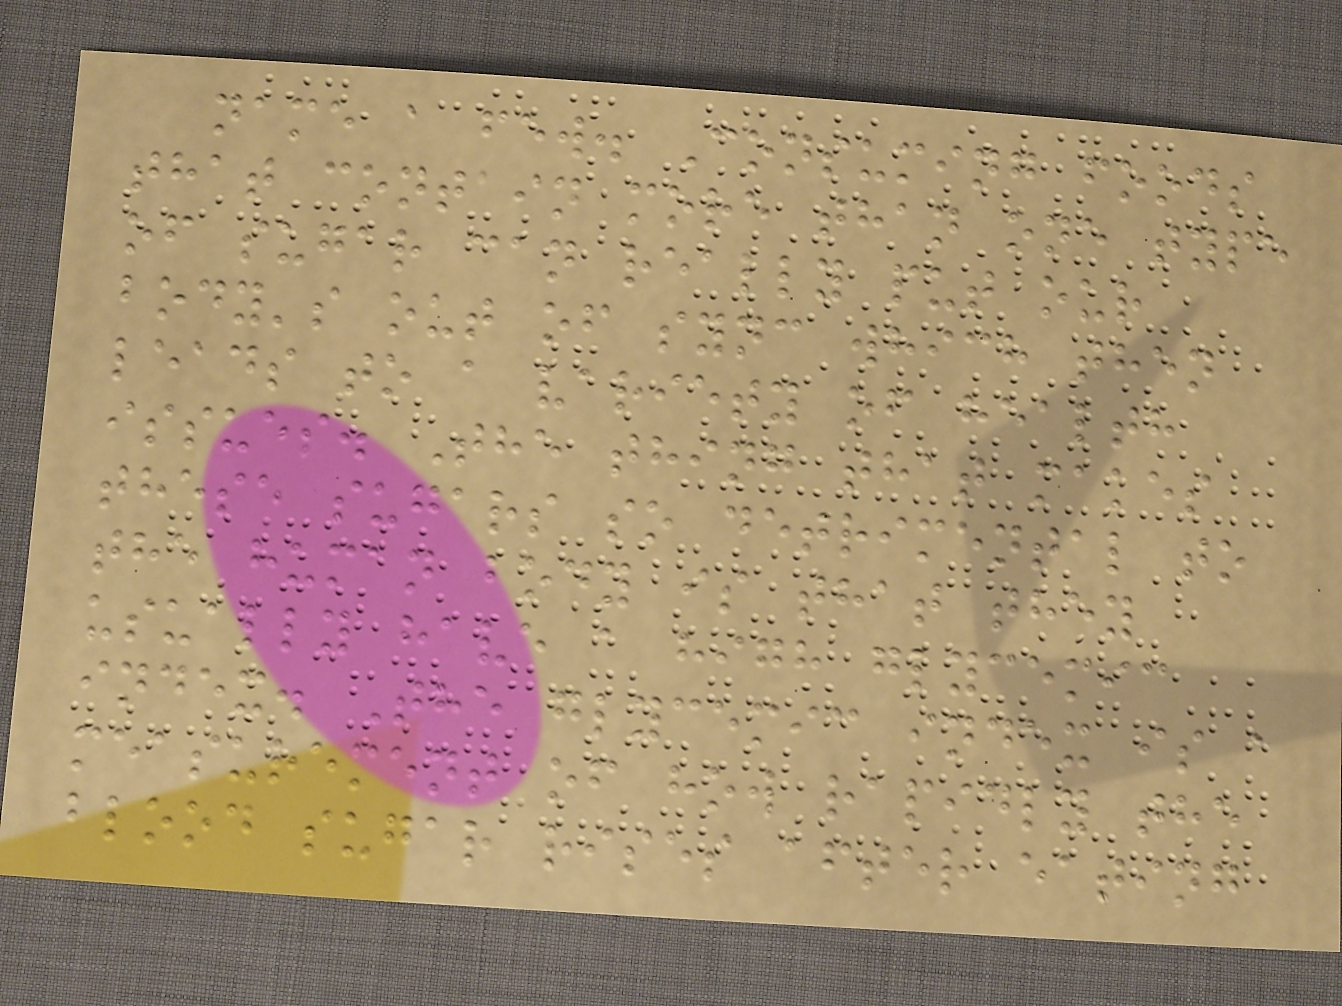name a few. Consuming foods
that contain more than one type
of sugar can really put our
body's out of sync which then
leads to a variety of health
issues. The thing that makes
these sugars so detrimental to
the human body is that they
usually have a high glycemic
index. The glycemic index is a
measurement of how rapidly the
blood sugar rises after eating
